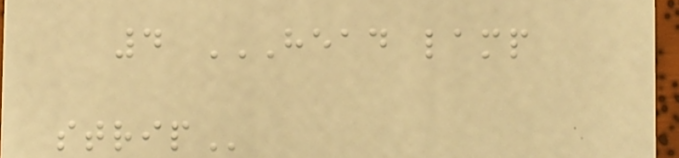4 HEAD LAMP
STRIP
